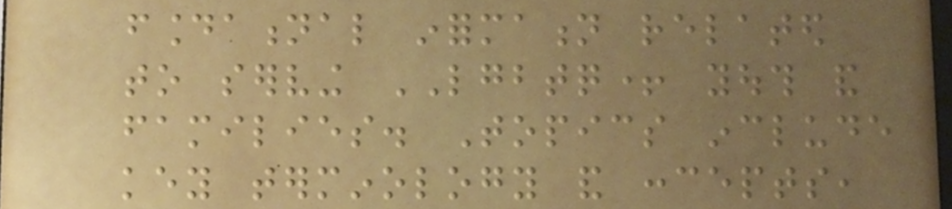foundational information related
to serving LGBTQ+ youth and
families. Topics include
key terminology and concepts,
